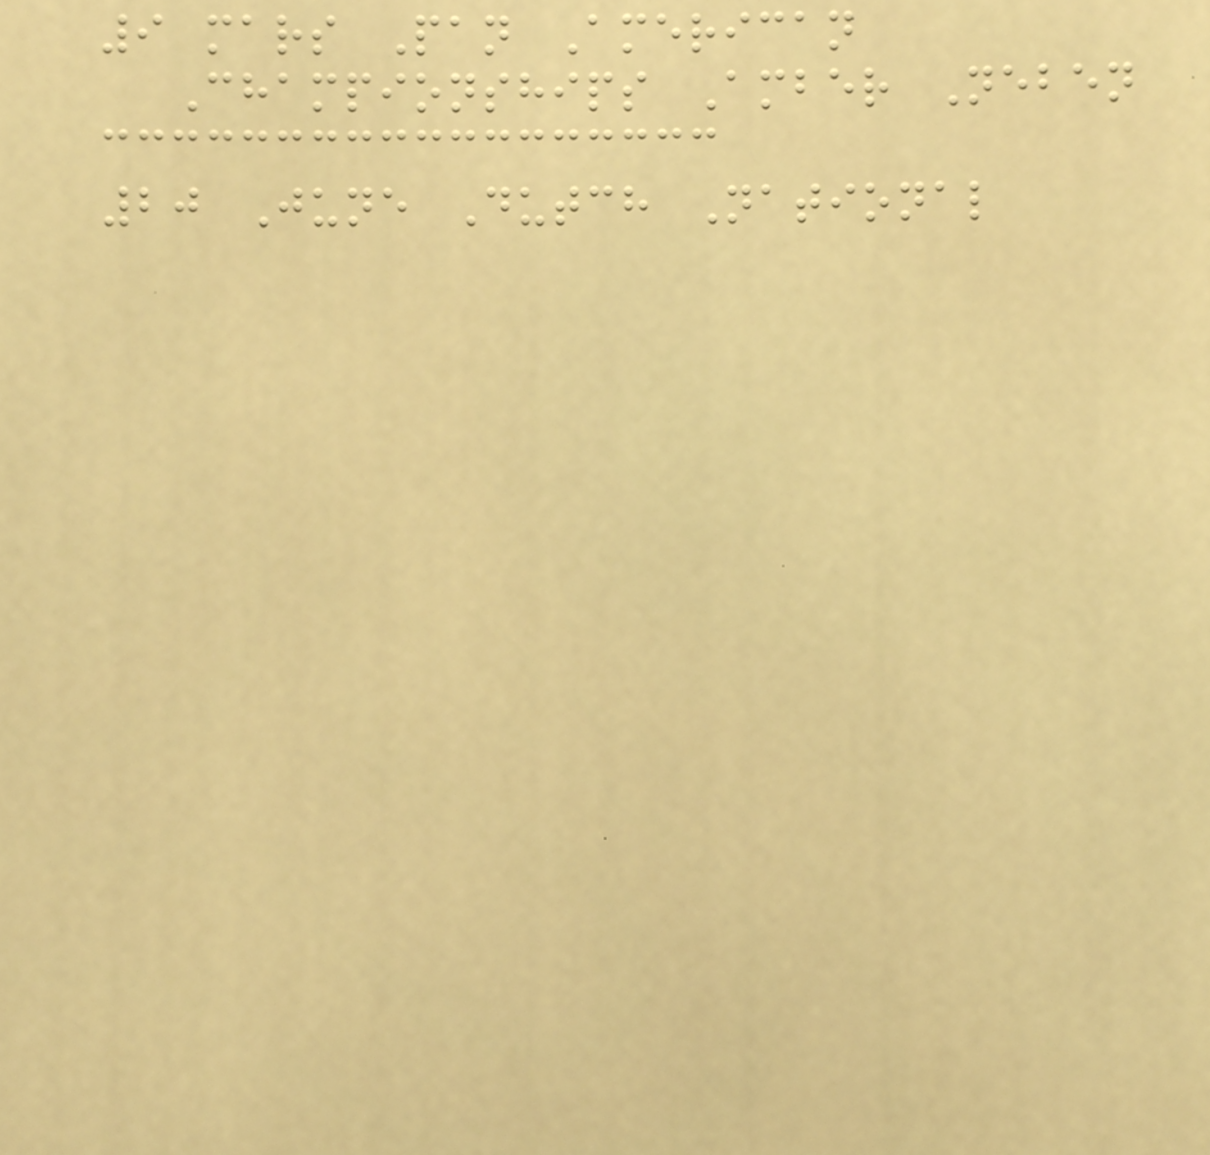9 mars Pan American
Championships Amber Neben
20 June Dutch National
